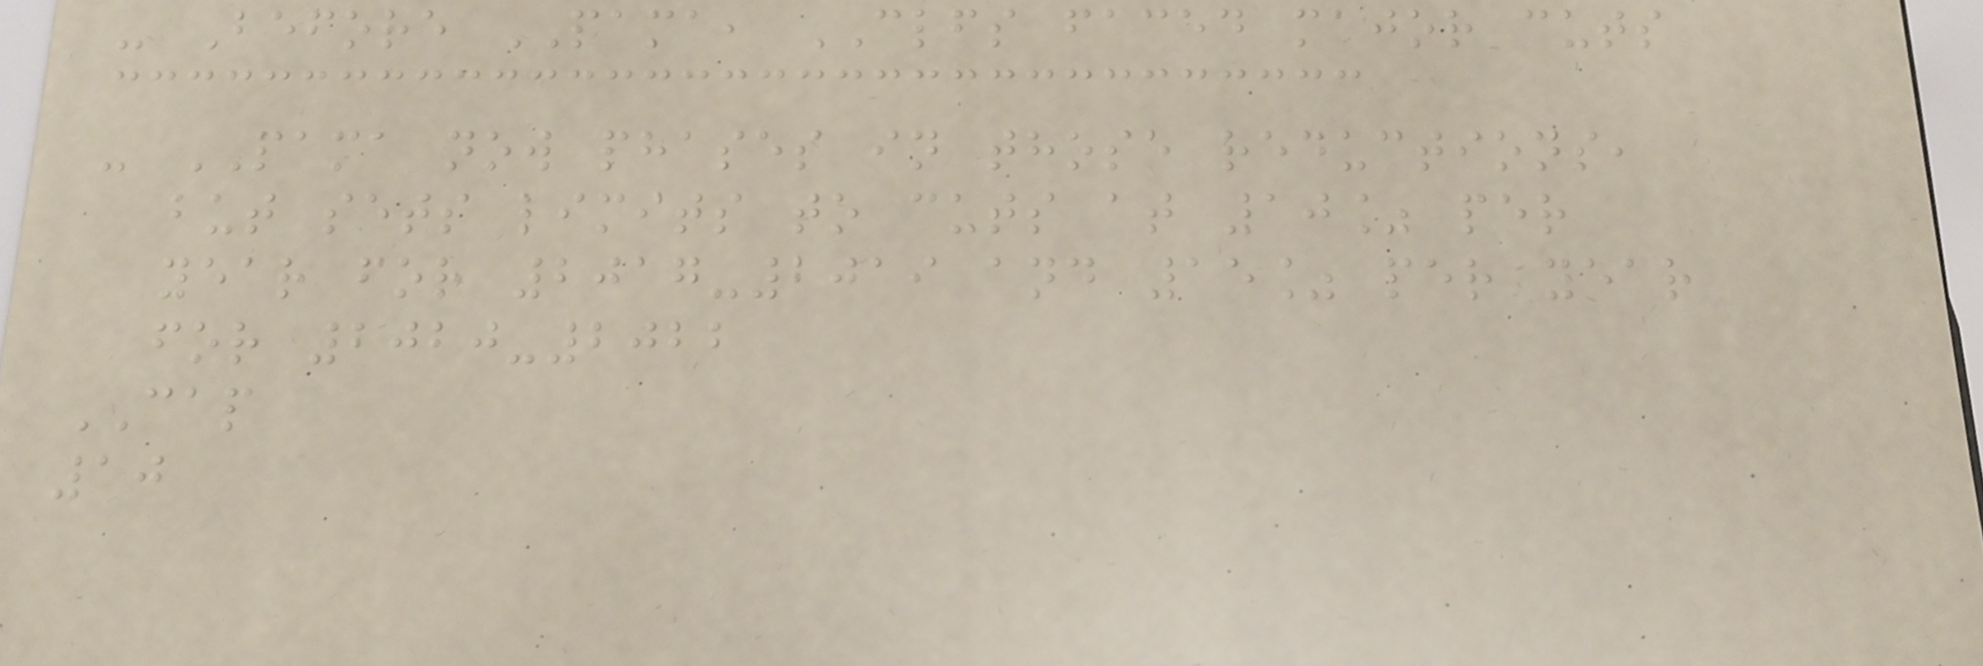- Before PAMA, CLFS faced major cuts
- PAMA now phases in those reductions,
but sets limits to cuts at 10% per
year for 2017-2019 and 15% per year
for 2020-2022
CAP
10
